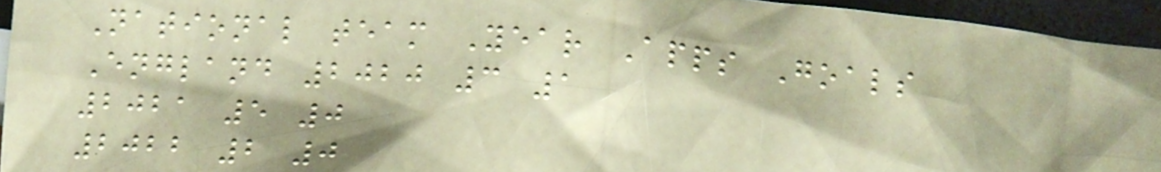National team Year Apps Goals
England 2020 3 1
2021 5 0
2022 2 0
